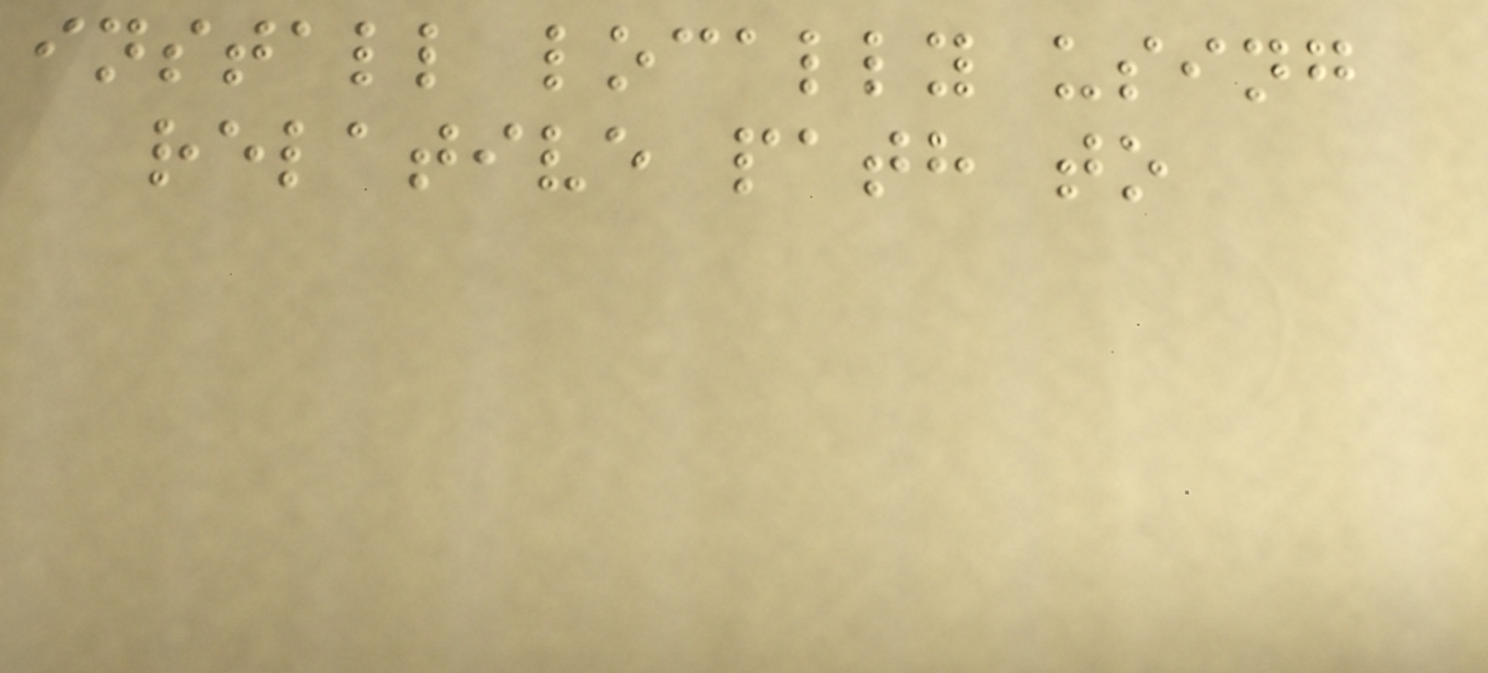install locally using
relative path to
